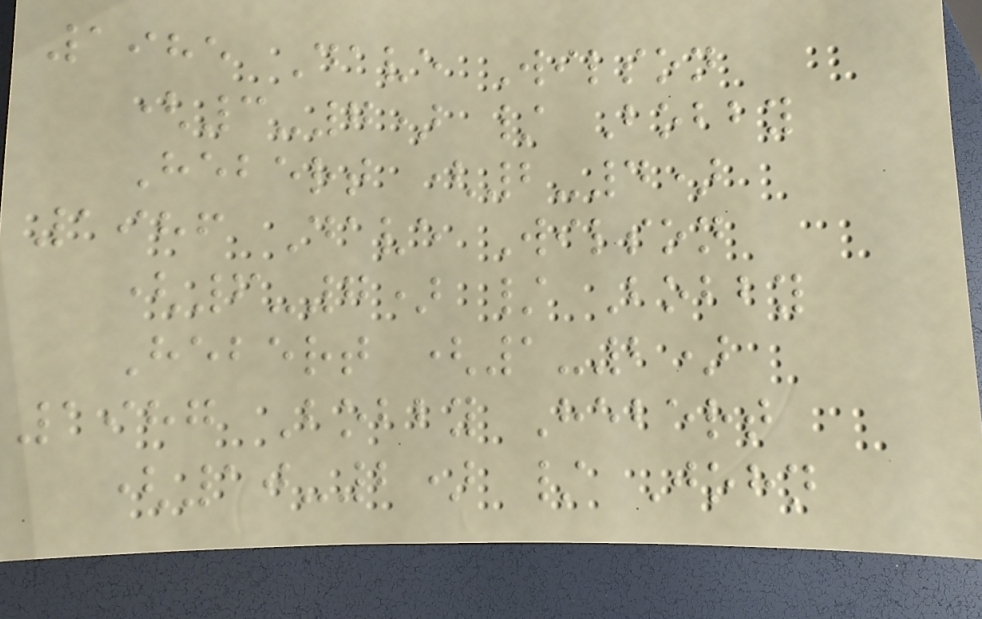1985 Dave Wilson
(3-7) / Bobby
Hebert (2-4)
1986 Dave Wilson
(6-7) / Bobby
Hebert (1-2)
1987 Bobby Hebert
(10-2) / John
